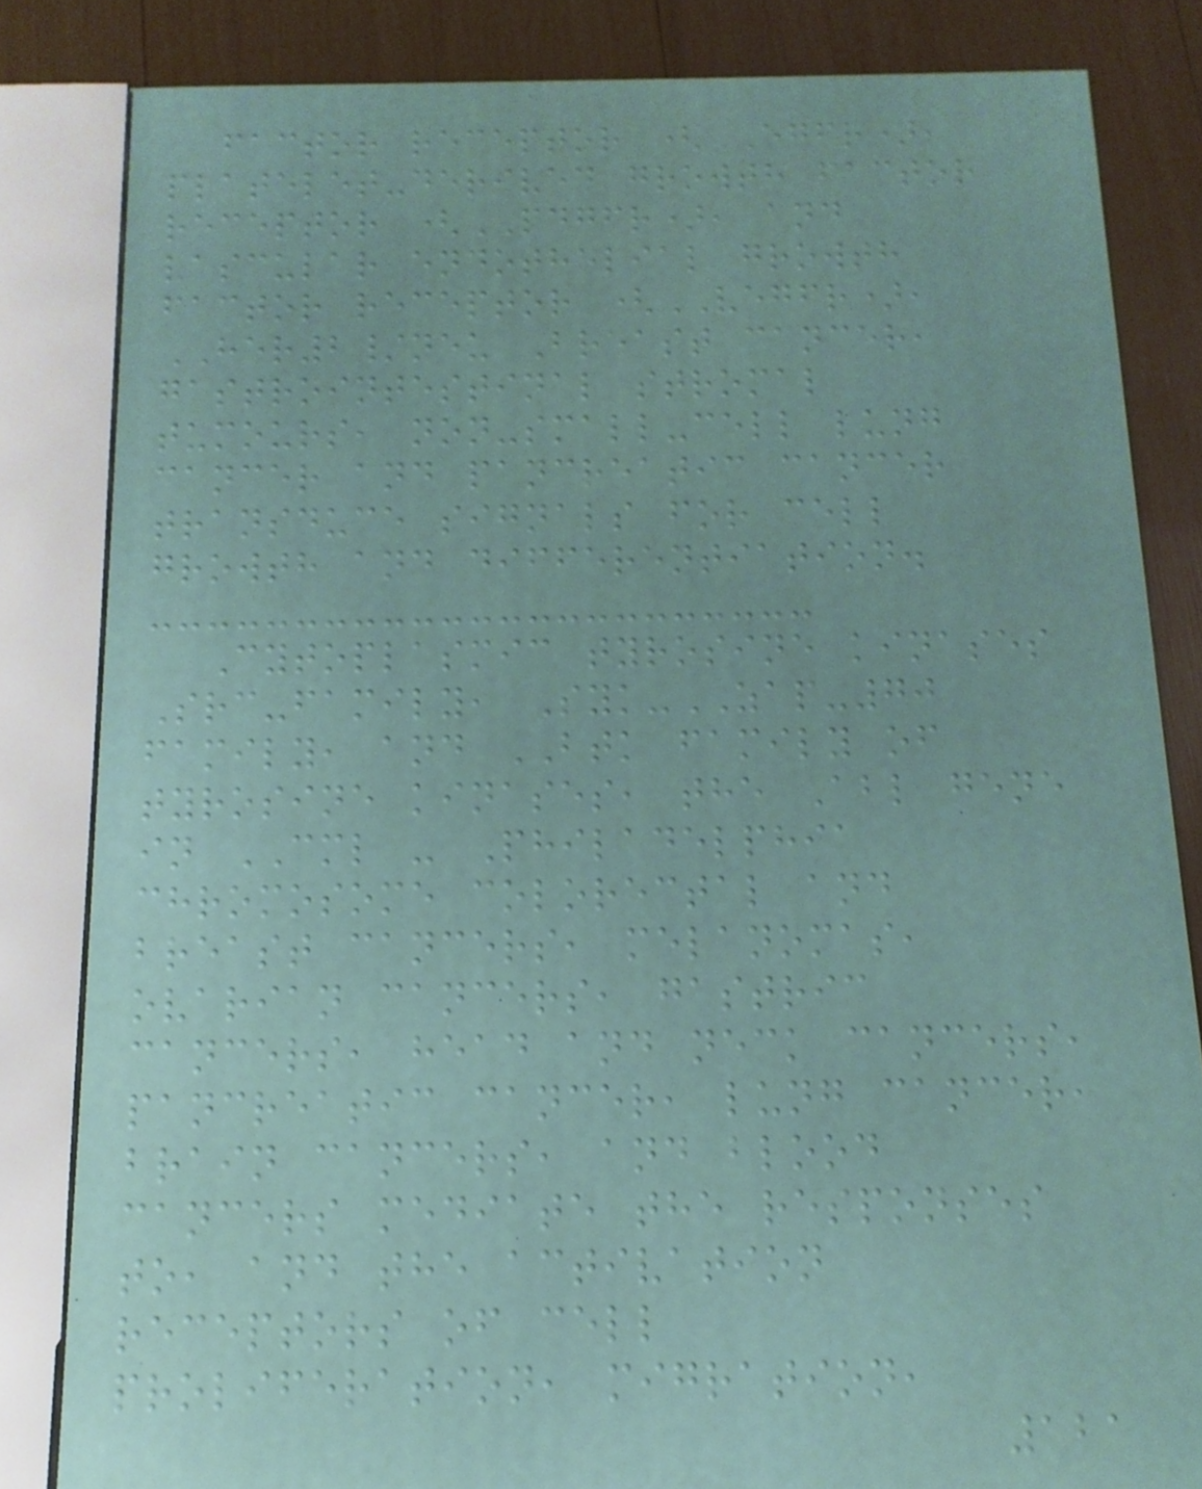factor receptor (EGFR),
platelet-derived growth factor
receptor (PDGFR), and
vascular endothelial growth
factor receptor (VEGFR),
HER2/neu Breast cancer,
gastrointestinal stromal
tumours, non-small-cell lung
cancer and pancreatic cancer
transduce signals for cell
growth and differentiation.
Cytoplasmic tyrosine kinases
Src-family, Syk-ZAP-70
family, and BTK family of
tyrosine kinases, the Abl gene
in CML - Philadelphia
chromosome colorectal and
breast cancers, melanomas,
ovarian cancers, gastric
cancers, head and neck cancers,
pancreatic cancer, lung cancer,
brain cancers, and blood
cancers mediate the responses
to, and the activation
receptors of cell
proliferation, migration,
121
